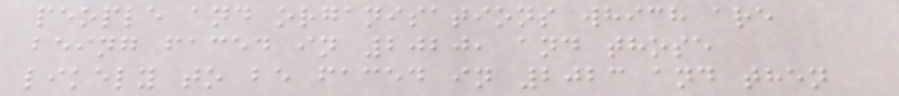people and organisations which are
being faced in 2020, and those
likely to be faced in 2023 and then
